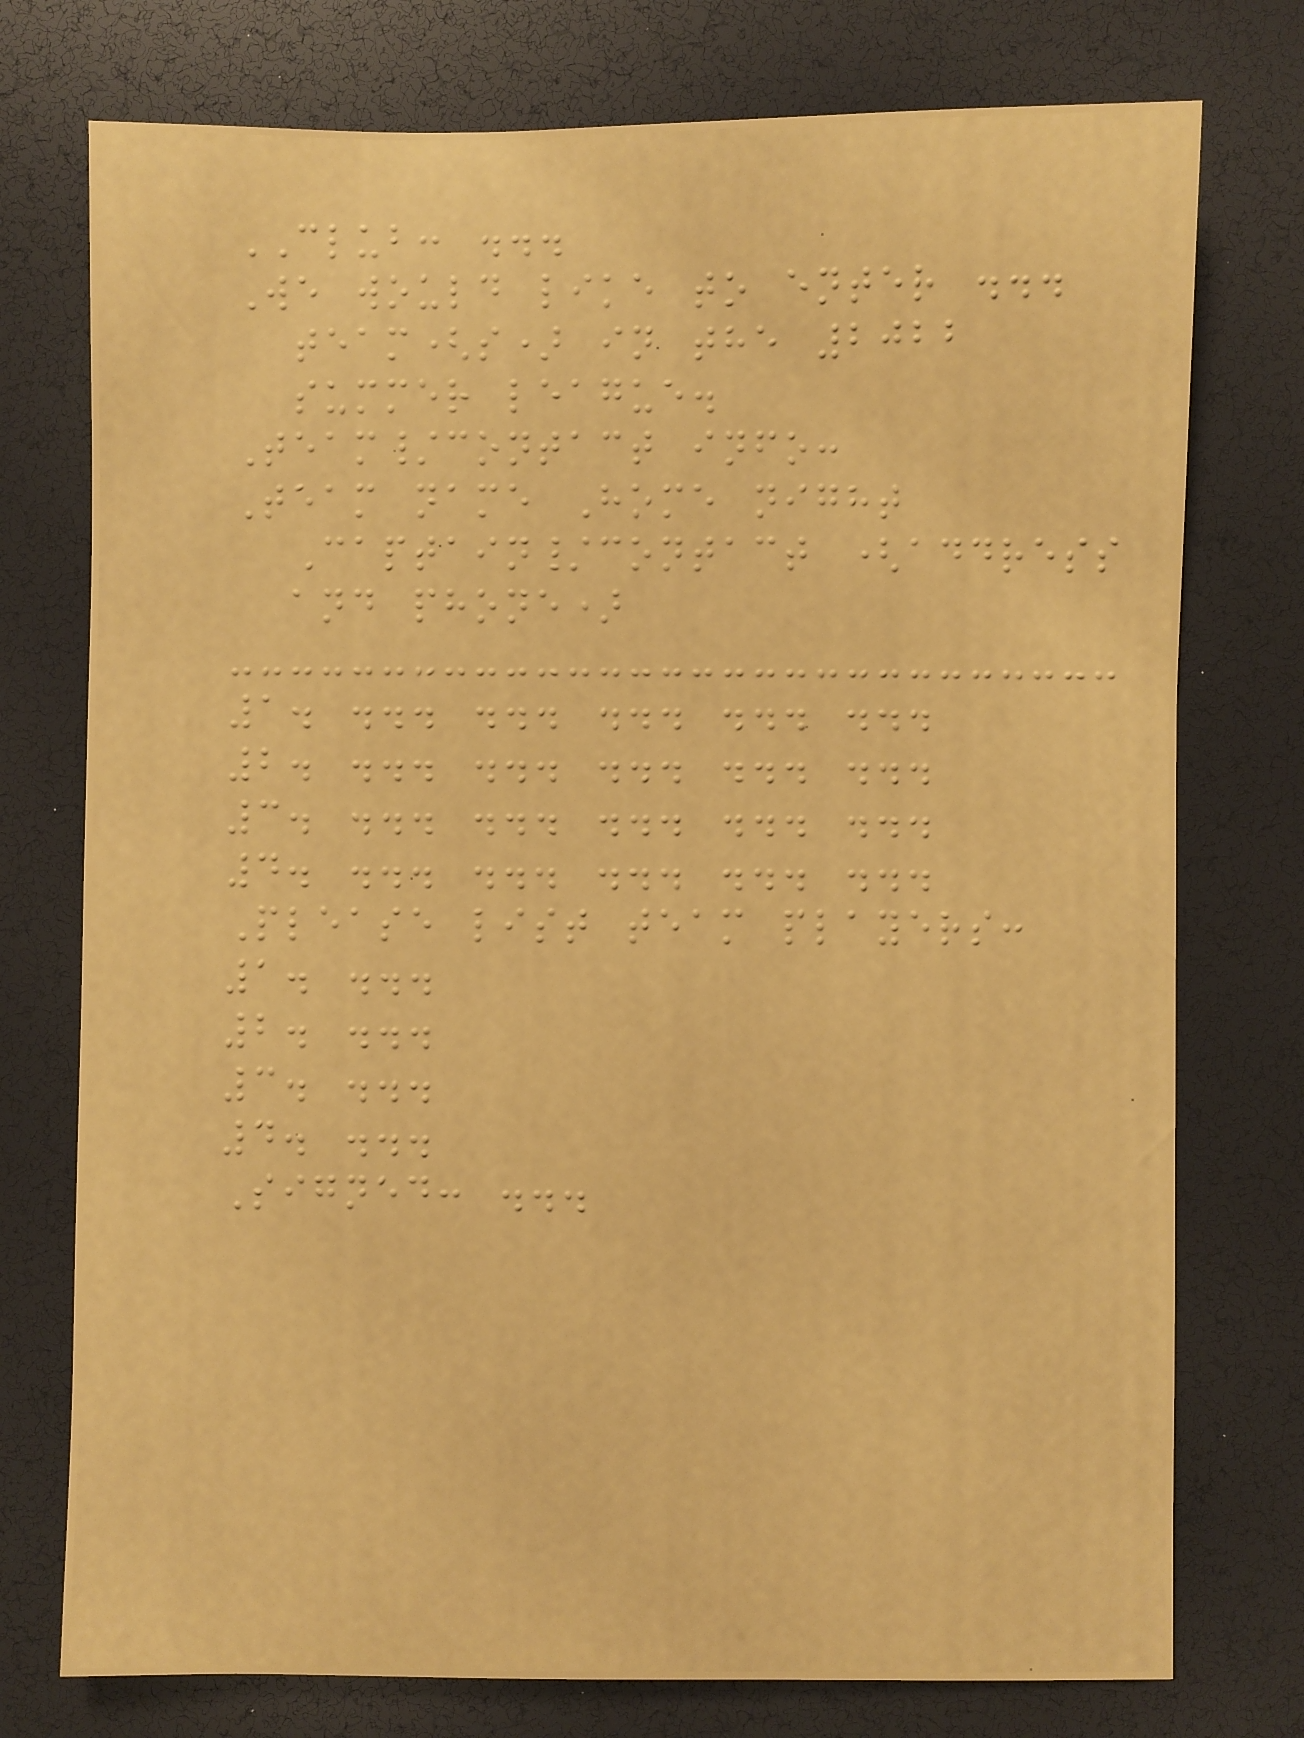CLUB: ...
We would like to enter ...
team(s) in the 2022
summer league.
Team/contact info:
Team name Home night
Captain/contact (address
and phone)
1. ... ... ... ... ...
2. ... ... ... ... ...
3. ... ... ... ... ...
4. ... ... ... ... ...
Please list team players:
1. ...
2. ...
3. ...
4. ...
Signed: ...
